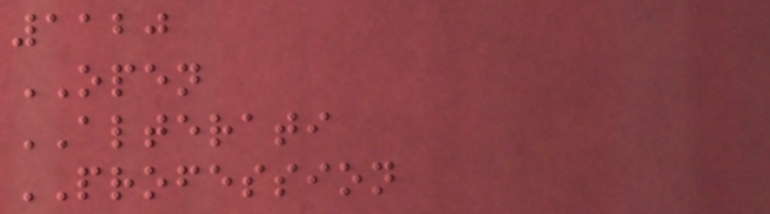1120
OPEN
ALTERATI
PROFESSION
